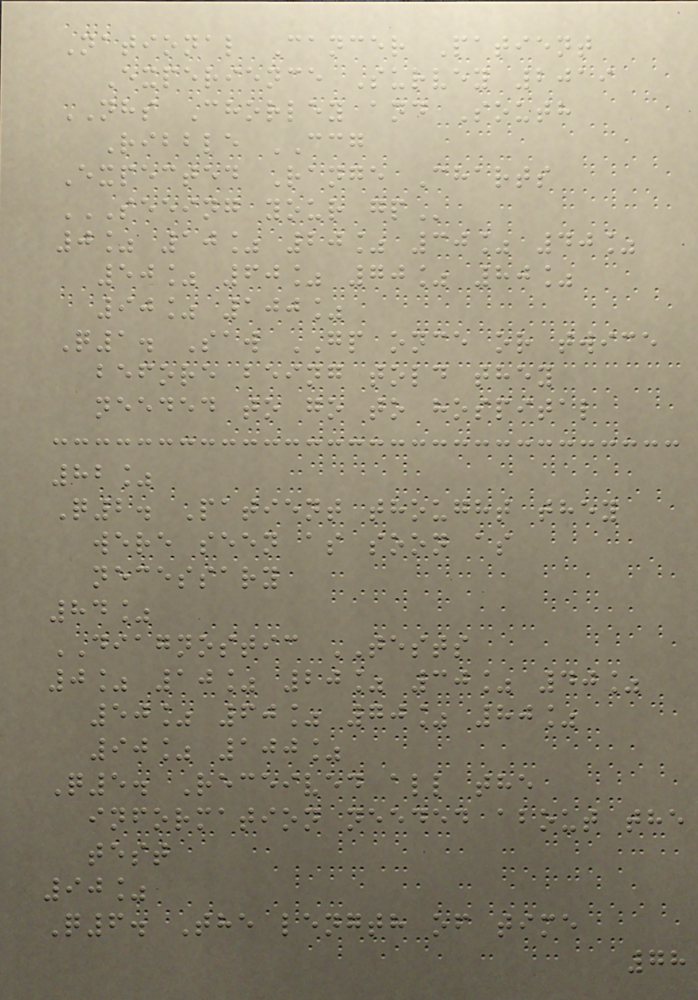National Cancer Patient
Experience Survey 2019
NHS Chorley and South
Ribble CCG
Expected Range Charts
SEEING YOUR GP
0% 10% 20% 30% 40%
50% 60% 70% 80%
90% 100%
Q1. Saw GP once or twice
before being told they
needed to go to hospital
82%
Q2. Patient thought they
were seen as soon as
necessary
84%
DIAGNOSTIC TESTS
0% 10% 20% 30% 40%
50% 60% 70% 80%
90% 100%
Q5. Received all the
information needed about the
test
90%
Q6. The length of time
78
